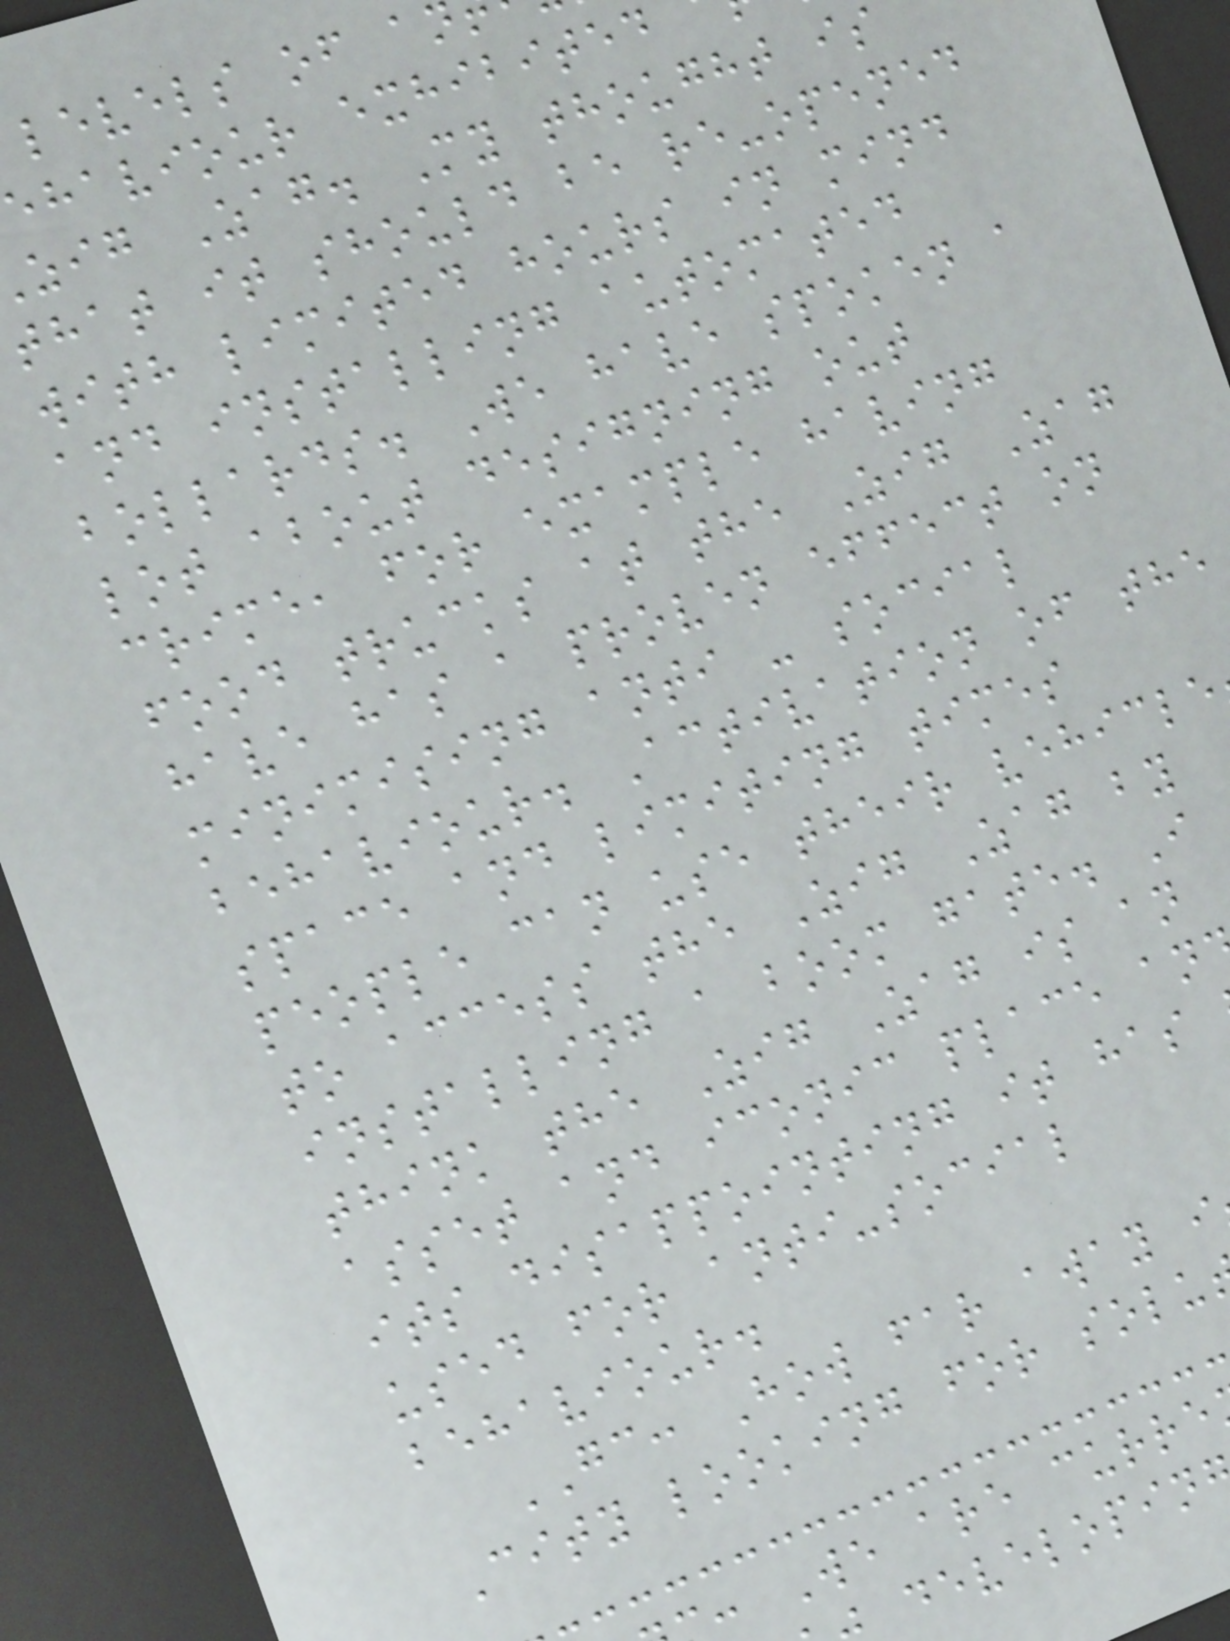levels of a
ehaviour exhibited
zig Zag. My thought is
that it should be re-opened
with limited hours in mind
and installing automated
bollards. We have spoken a
lot about designing out
crime, for example having
food trucks at the Zig Zag
have has a proven effect on
minimising anti - social
behaviour. Activation of the
space and limiting times
people can use their vehicle
to access the Zig Zag by
installing a boom gate. I
think the Zig Zag is an
asset and iconic place an
its disappointing it has
used for anti-social
behaviour.
GC: How far away i
City looking for solu
: We are curre
developin
